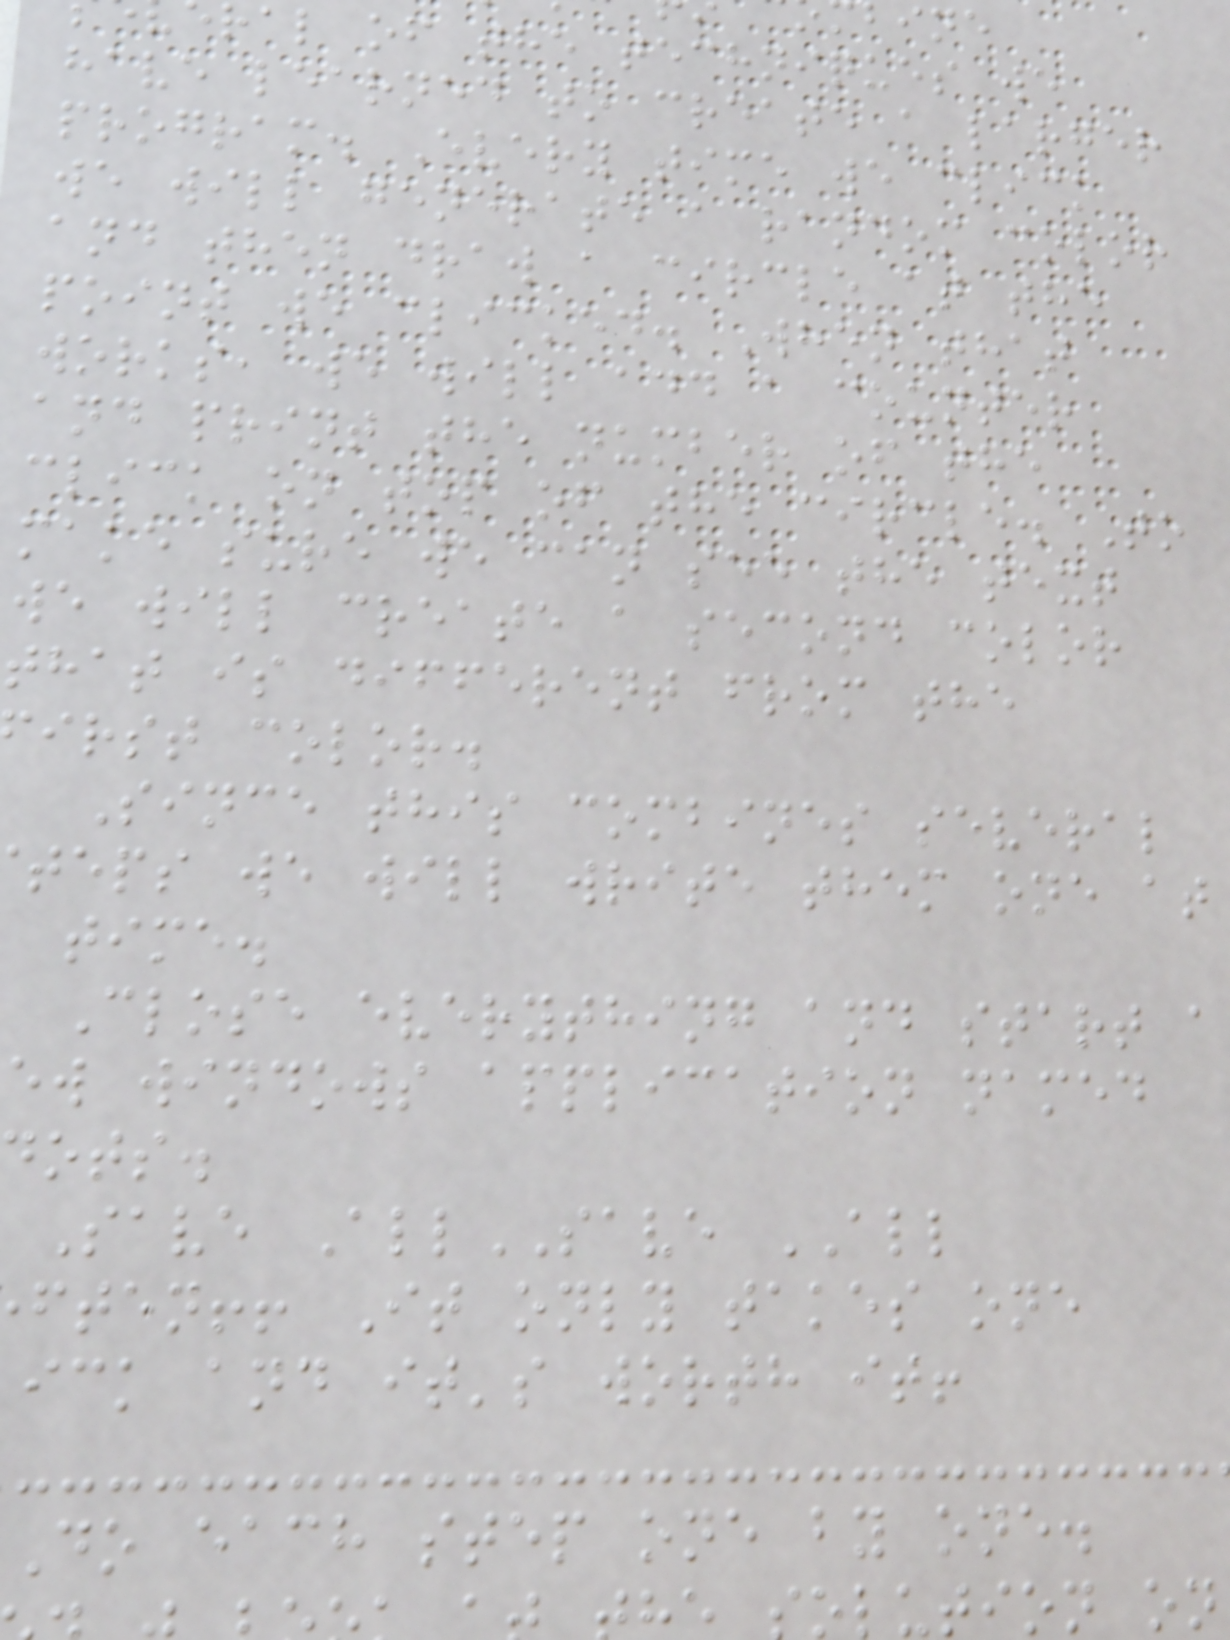ral of the techniques we
have learned to create a larger
program. Every time we click
we will generate a random color
and then draw a circle at the
point we clicked. When that
works, we will add a counter
and print the number of the
click on top of the circle. To
make sure we can see the text
we will create a second color
that is different from the
irst color.
Since this combines several
teps we will write them one at
time.
Close everything and start a
ew windows application named
ots.
Save AllSAVE ALL
ften!! It only takes one
ick and it's worth it!
Do each step one by one.
lution on
